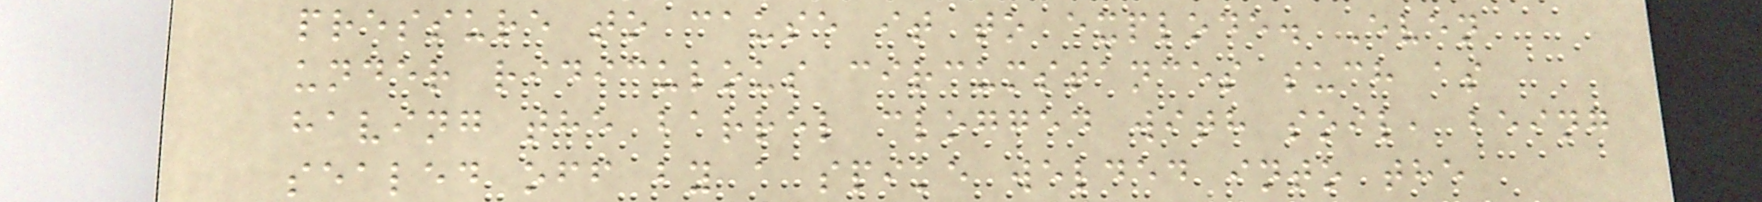pressure to cause it to explode. Even
under ridiculous circumstances such as
having the barrel clogged with soil, being
sealed off by a spike welded into the
